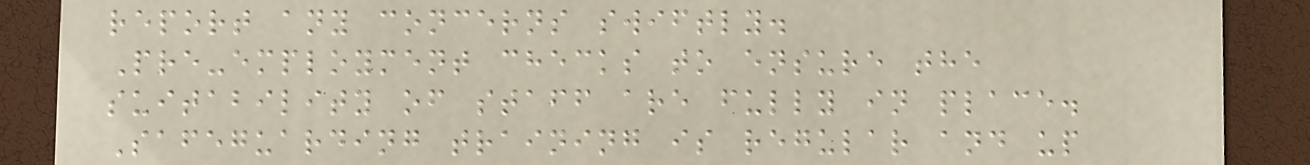report any concerns swiftly.
Pre-employment checks to ensure the
suitability of staff are fully in place.
Safeguarding training is regular and up
